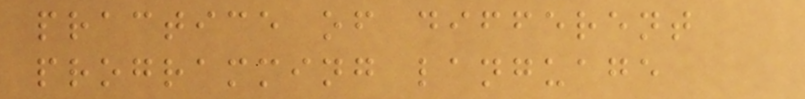practice of different
programming language
